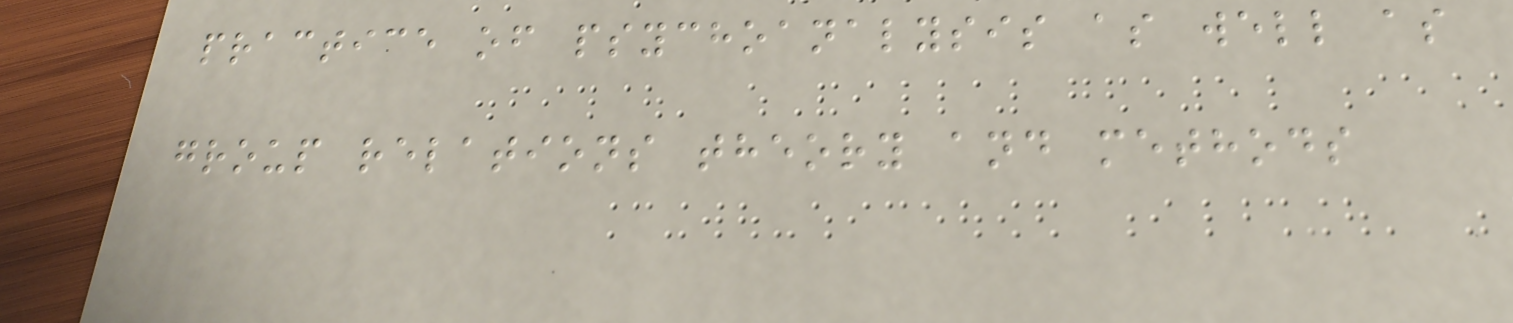practice of psychoanalysis as well as
group relations theory and methods
